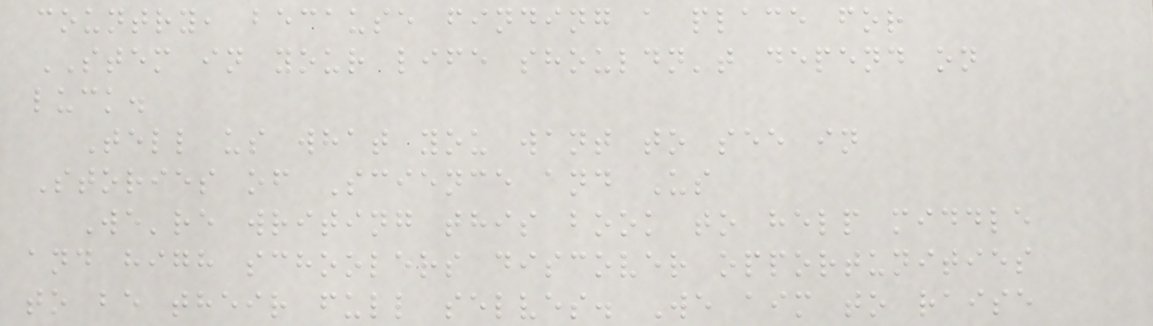country, because finding a place for
STEM in your life shouldn't depend on
luck.
Tell us what you want to see in
Stories of Science and Us
We're writing this book to help middle
and high schoolers discover opportunities
to be their full selves. We aim to raise
